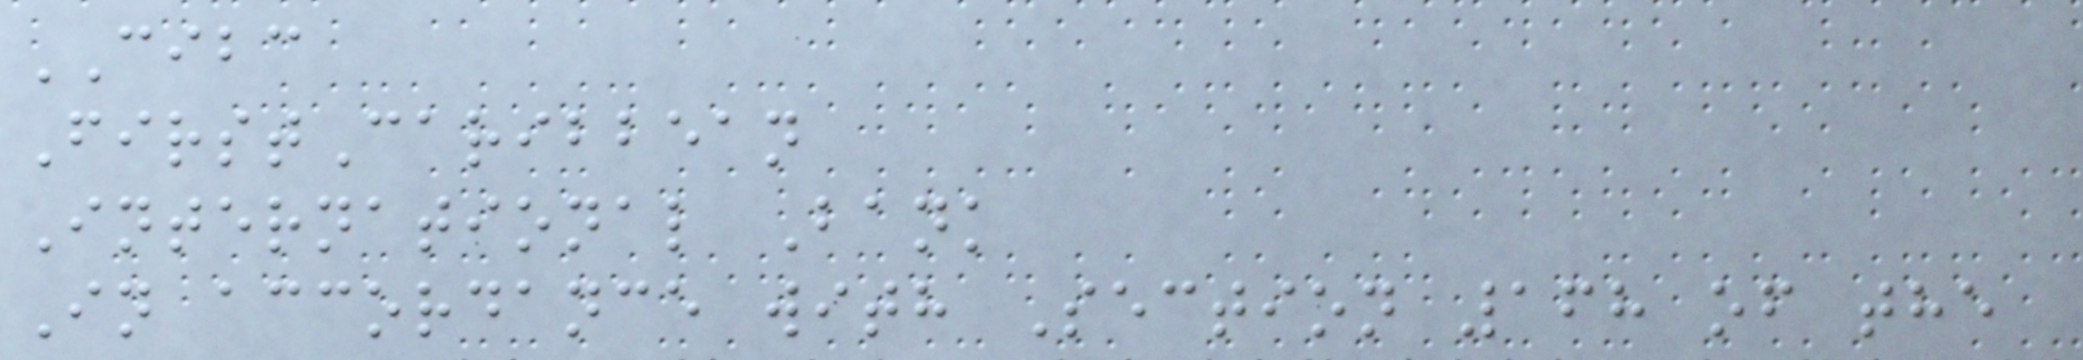CIBC
FirstCaribbean
International Bank
In accordance with Section 168 of the
